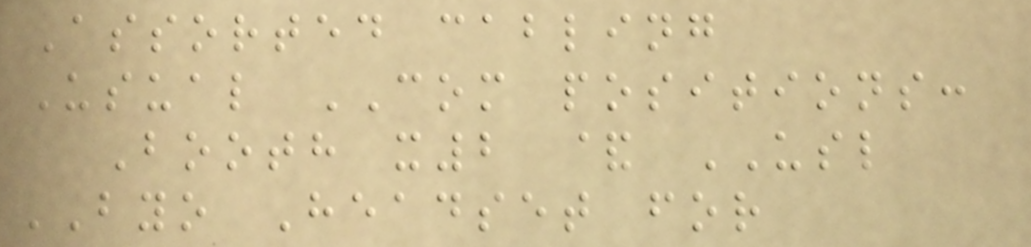Assorted cabling
Usual COM positions:
Booth x2 & USL
BYO Headset for
